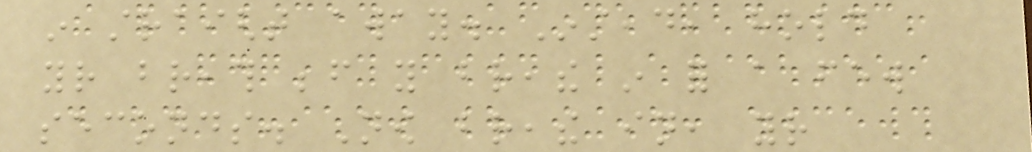in straight away. Instead, hold
your breath before you breathe in for a few
seconds. Now breathe in, your
